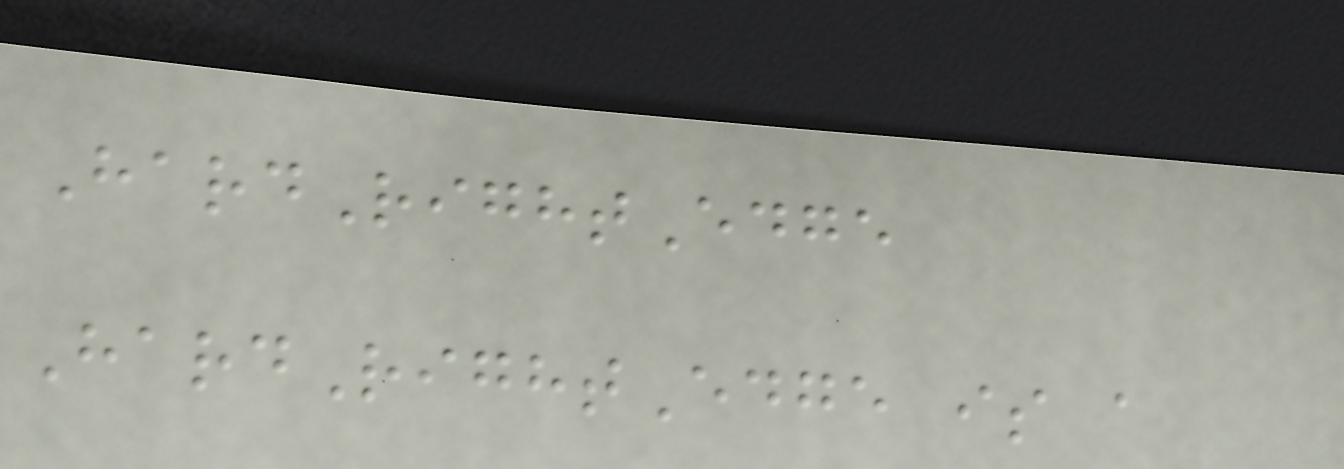HardRightEdge
HardRightEdge is a
